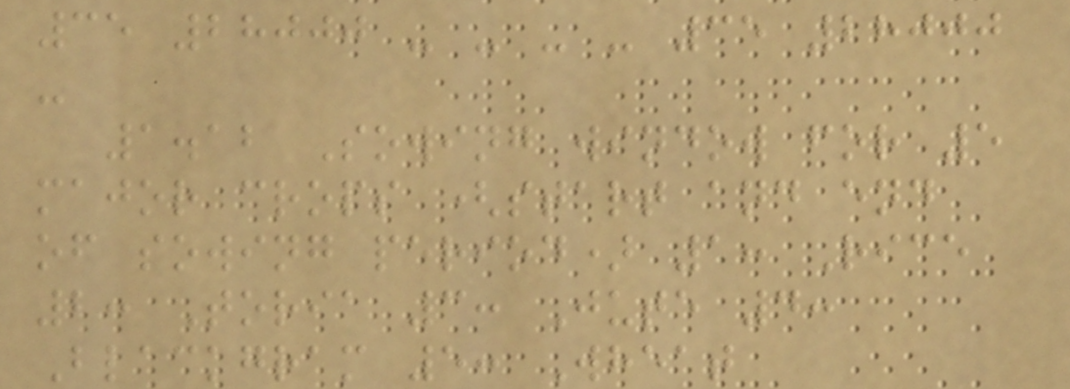35 28000 - - - - 35 28000
-
1.12 Sowing window for 5
major crops (start and end
of sowing period) 1: Rice
2: Toria 3: Jute 4:
Blackgram 5: Wheat
